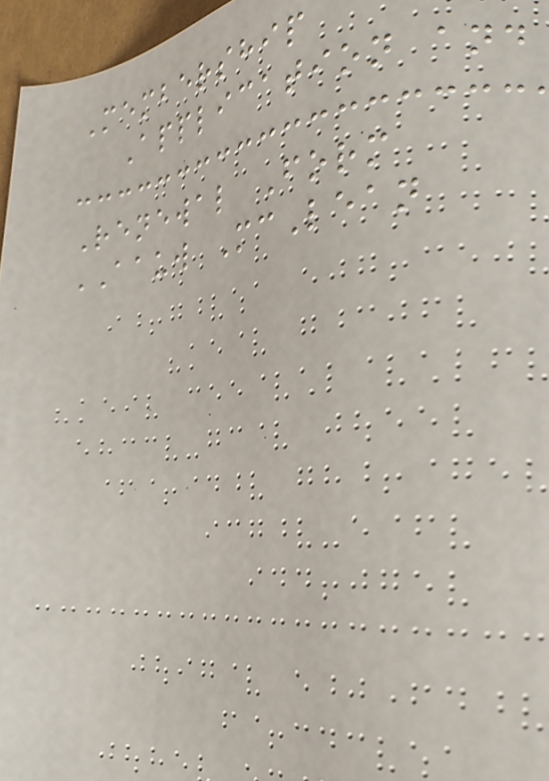Membership
Application and
Renewal Form
AAUW McLean
